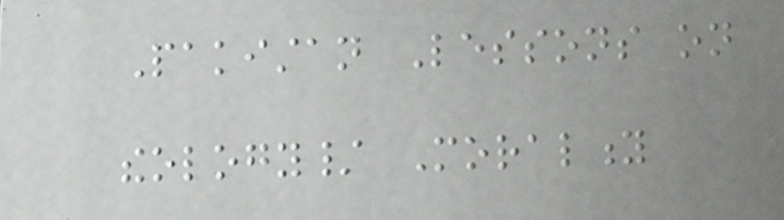Pakistan Lessons on
theology/ Morality
